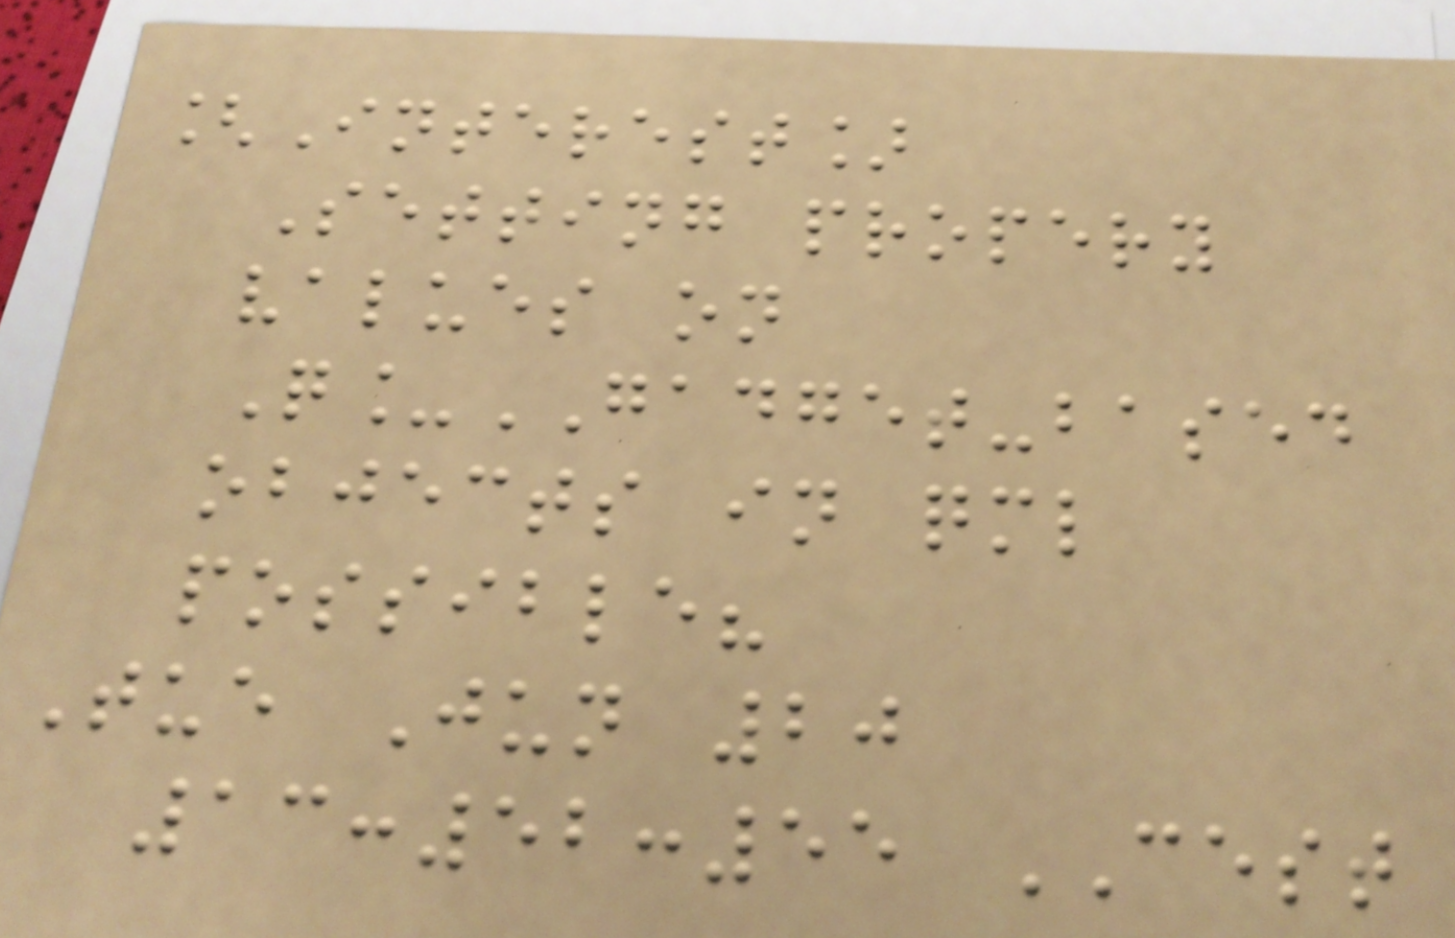[Interest]
Setting propery
values on
Q_GADGET-based
objects in qml
possible?
Tue Jun 20
13:52:55 CEST
